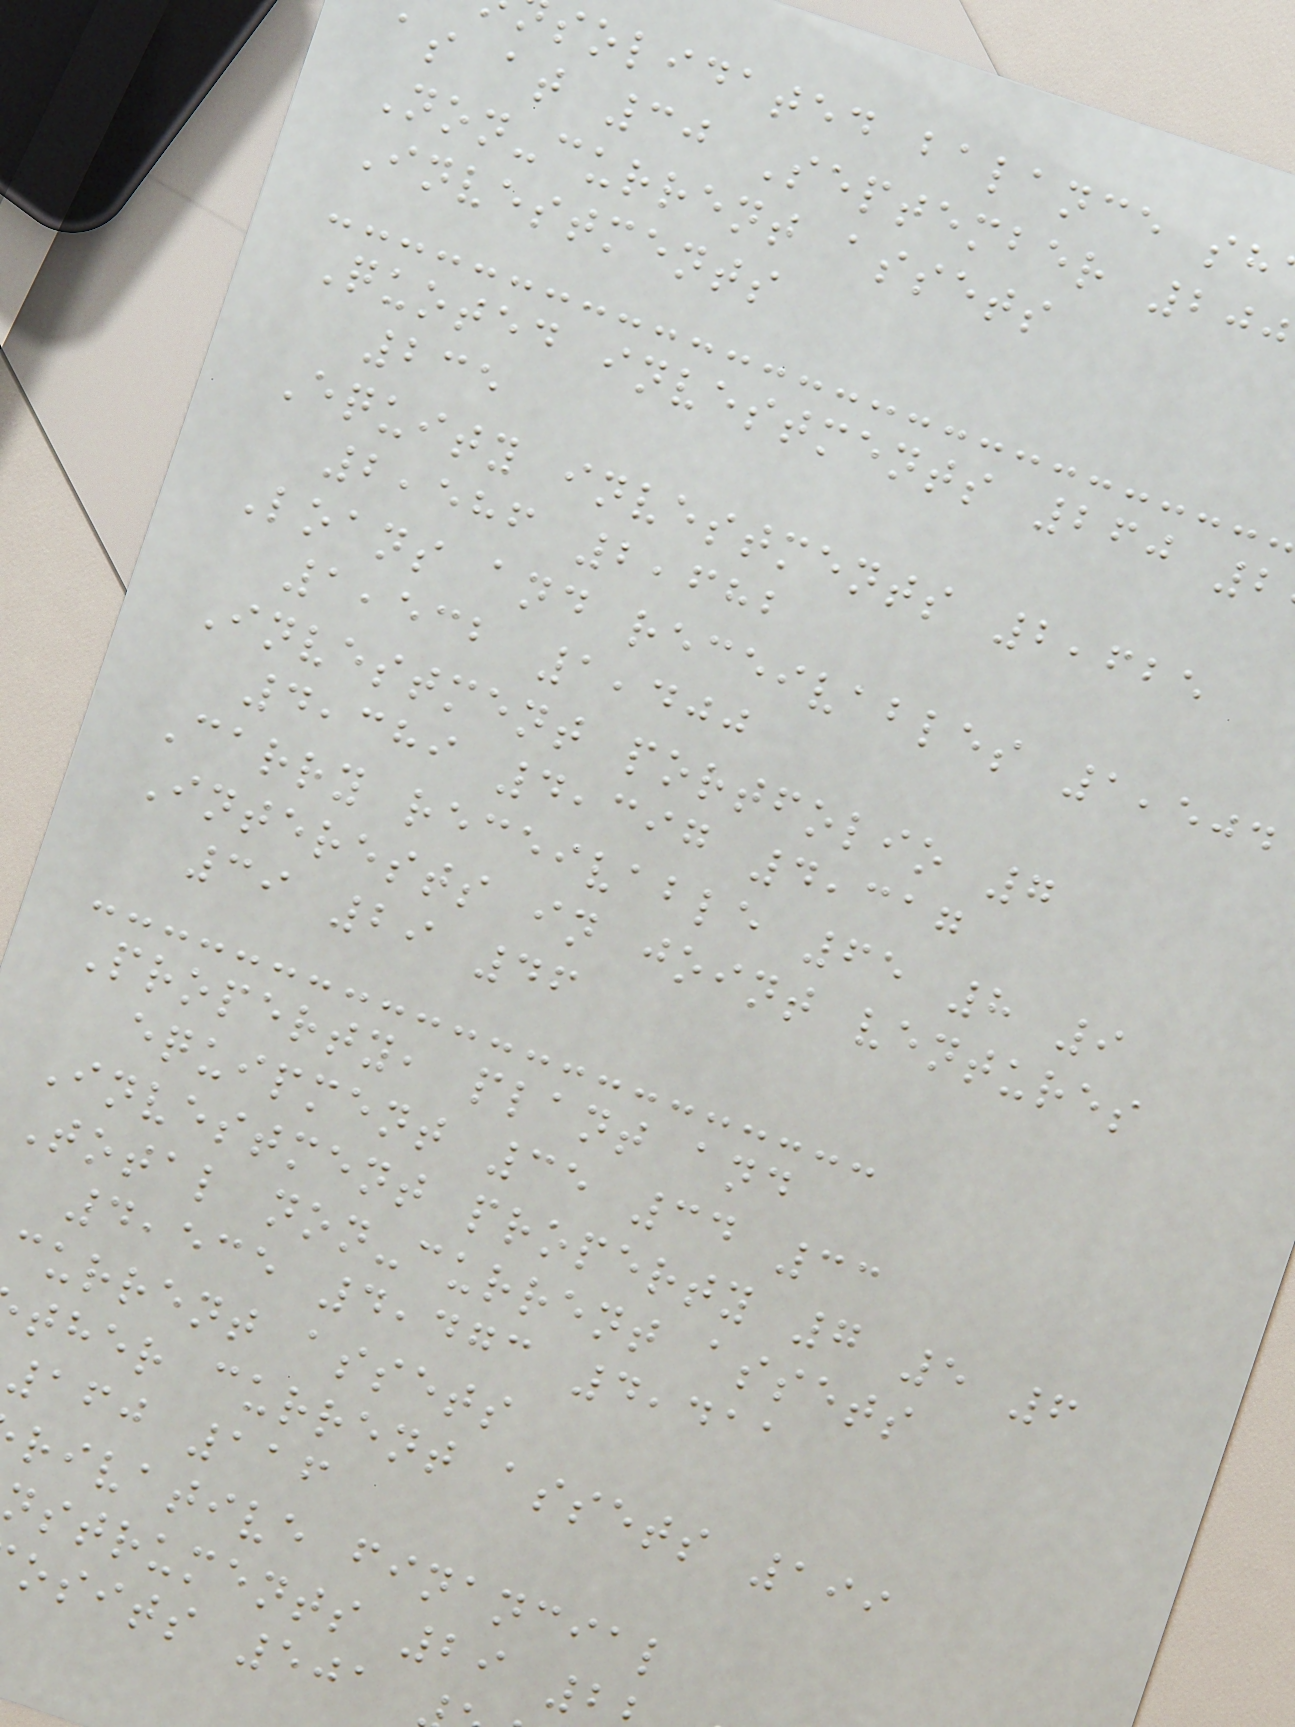solidated balance sh
as at 30 September 200
Non-current assets
Investments
Quoted investments 260 2
235
Equity investments 2,625
2,586 2,682
Loans and receivables 1,504
1,532 1,400
Investment portfolio 7
4,389 4,397 4,317
Carry receivable 65 8 9
Interests in joint ventures
39 29 46
Property, plant and
equipment 35 34 33
Investment property 7 5 6
Total non-current assets
4,535 4,473 4,411
current assets
ther current assets 199
160 116
rivative financial
nstruments 29 2
osits 501
